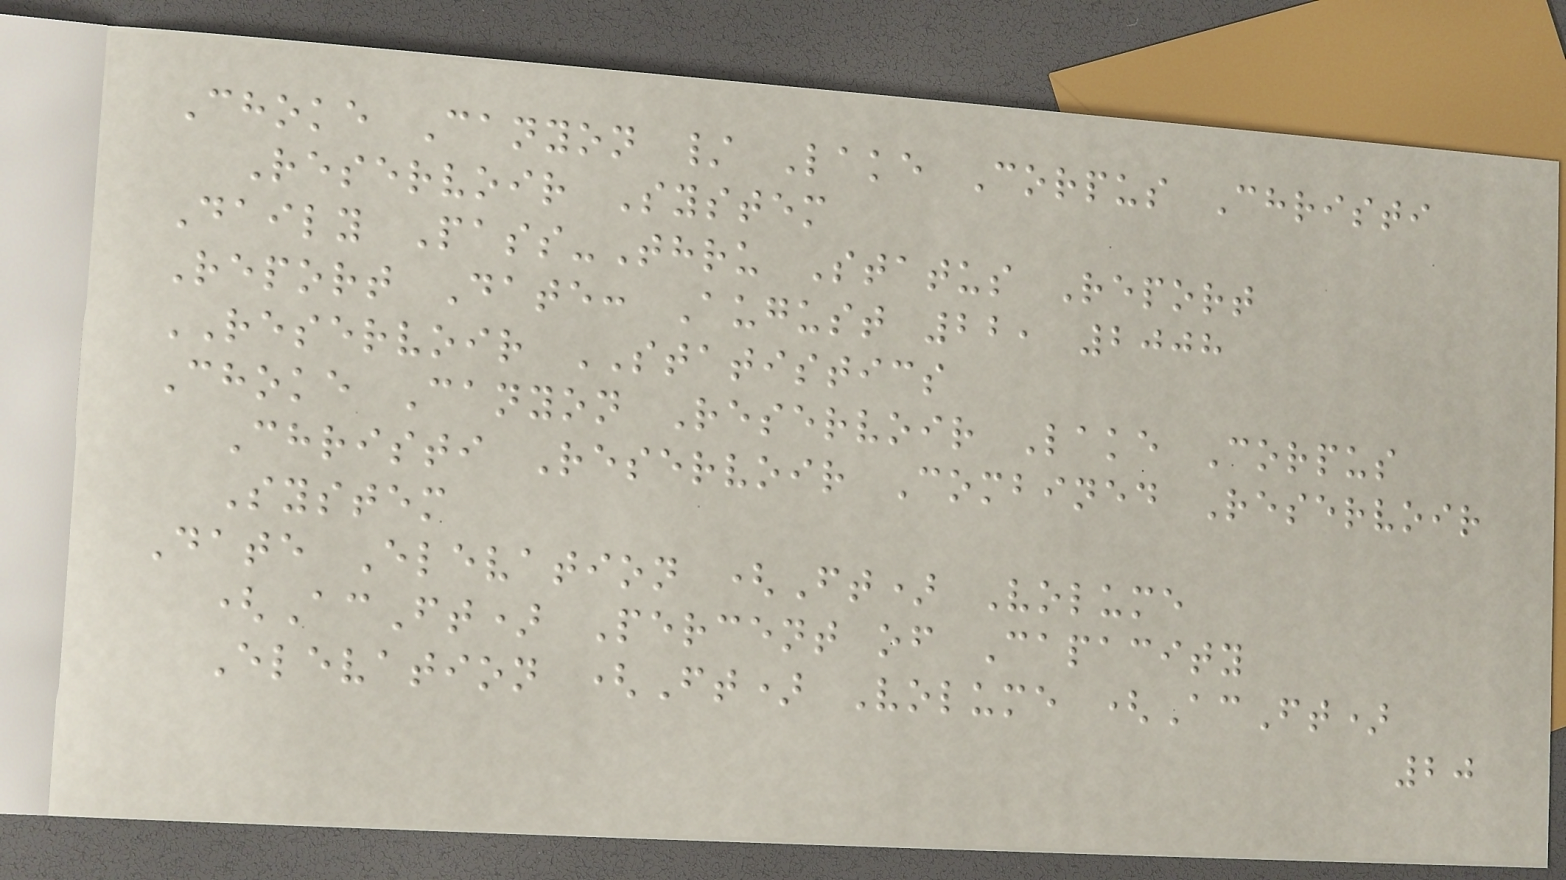Choke Canyon / Lake Corpus Christi
Reservoir System
Daily Pass-Thru Status Report
Report Date: August 22, 2008
RESERVOIR STATISTICS
Choke Canyon Reservoir Lake Corpus
Christi Reservoir Combined Reservoir
System
Date Elevation (Ft) Volume
(AcFt) Percent of Capacity
Elevation (Ft) Volume (AcFt)
20
